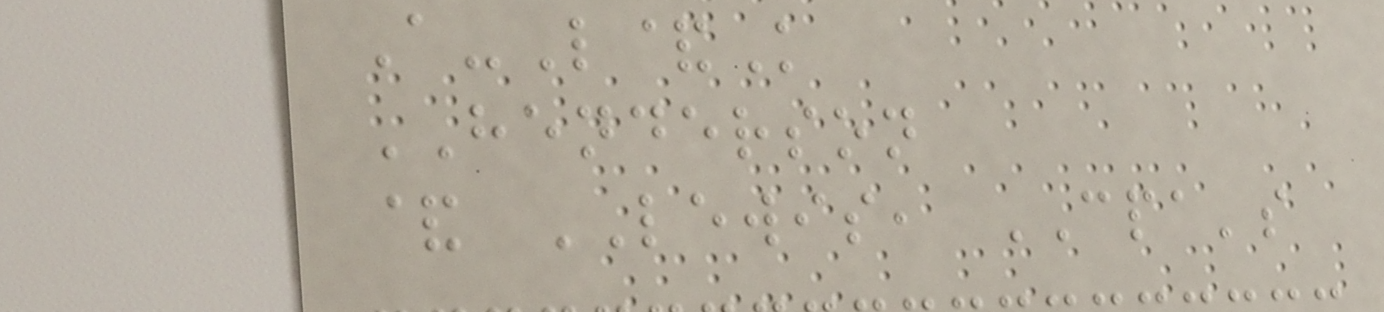A-L&K
HENDERSON
& LEWIS, CPA's
